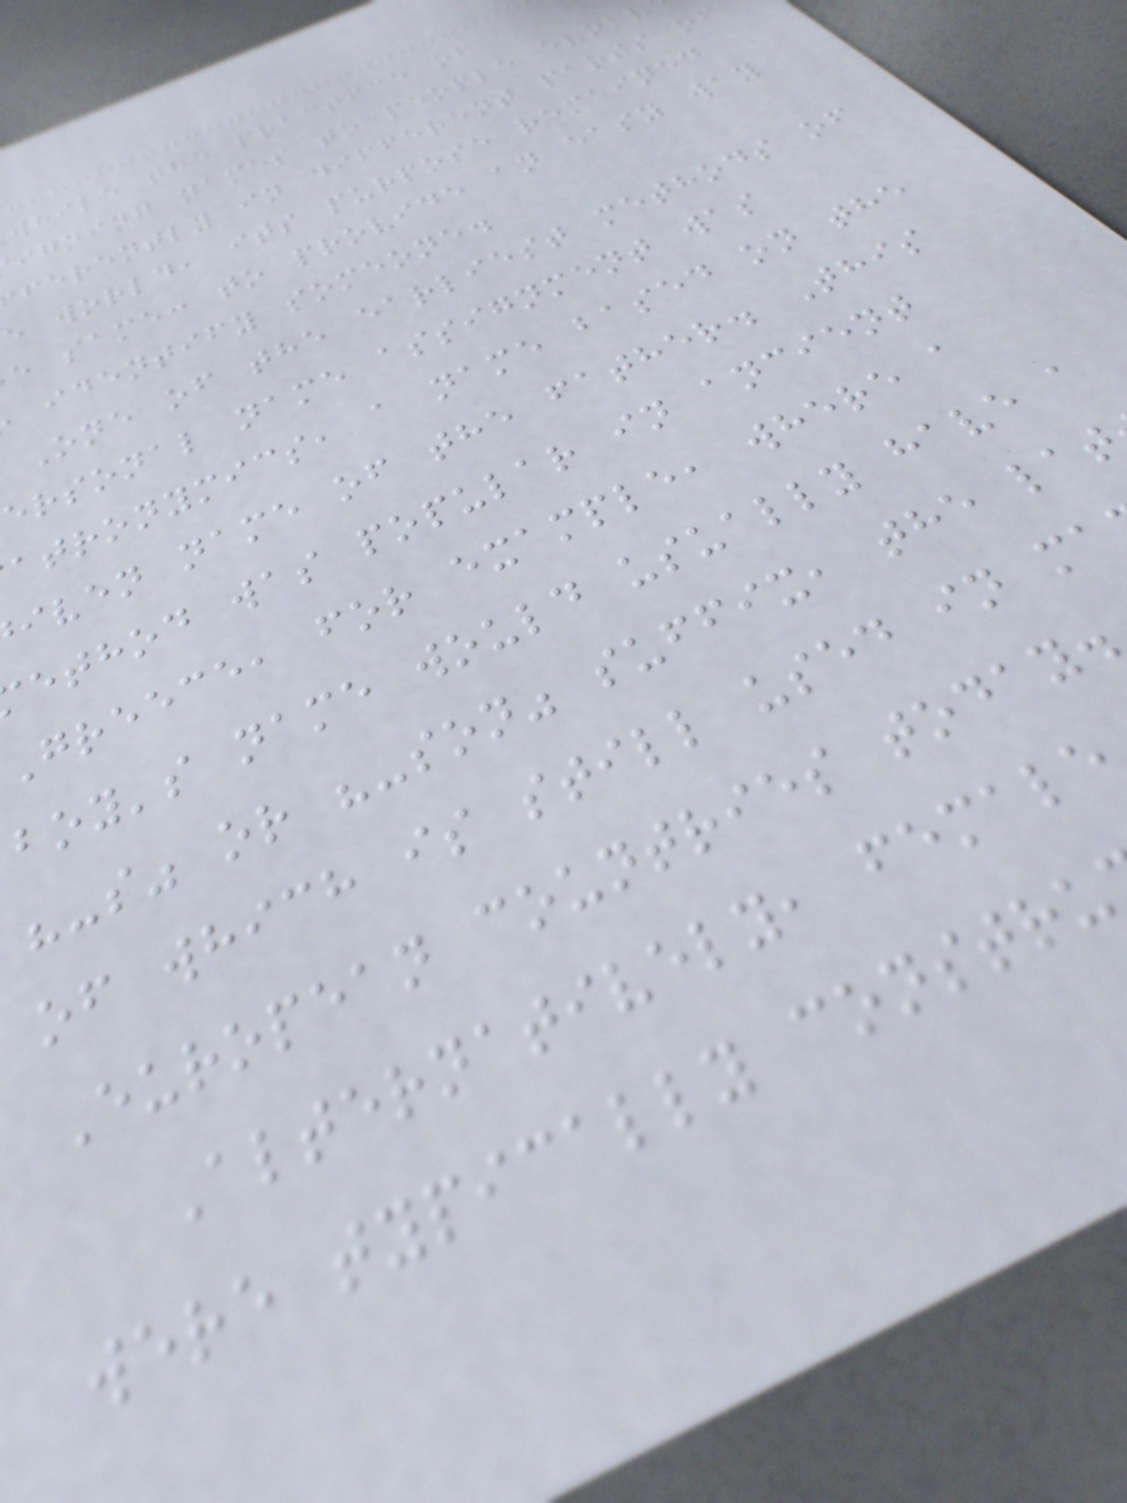while the practice of
igning names to people evolv
ferently in different parts of
e world, its purpose remained
e same: to provide an easy way
identify someone.
One of the earliest methods of
ersonal name assignment was
atronymics, a name based on the
iven name of the father. This
ethod was popular in ancient
Greece, for example, where a
boy's name would usually have a
"-s" or "-son" suffix, the lat
of which is still used in ma
European countries today.
Alternatively, female
were typically constru
